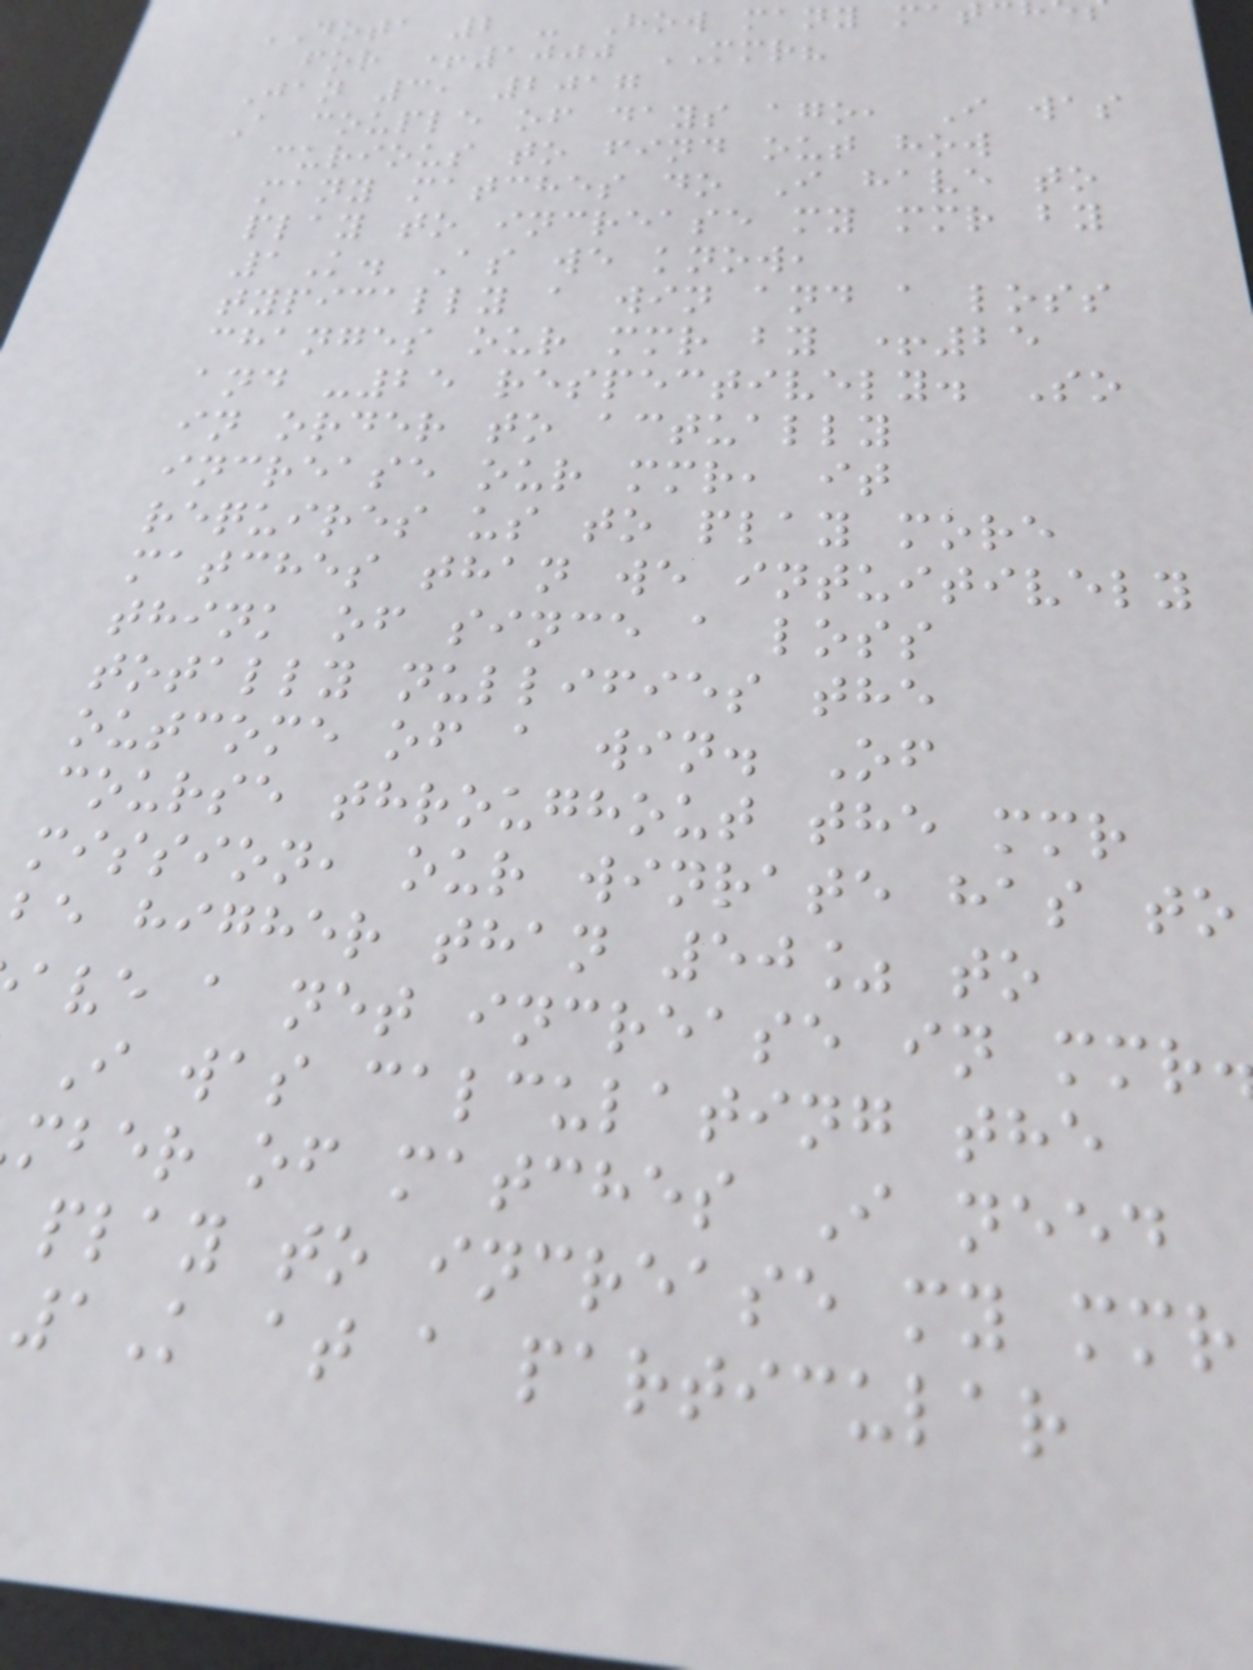DOTA 2 - How many mat
for +1000 MMR?
Jan 3, 2017
A couple of days ago, I was
curious to find out how
many matches do I have to
play to increase my mmr by
1K. As we know,
typically a win and a loss
changes our mmr by +25
and -25 respectively. So
in order to actually
increase our mmr, it
requires us to play more
matches than we intuitively
think of since a loss
totally nullifies the
outcome of a win. Of
course throughout the mmr
mission, our winrate has to
be higher than 50% to
ave a net increase in mmr
I was calculating the
mber of matches I need
play to increase my mmr
1K at a particular
